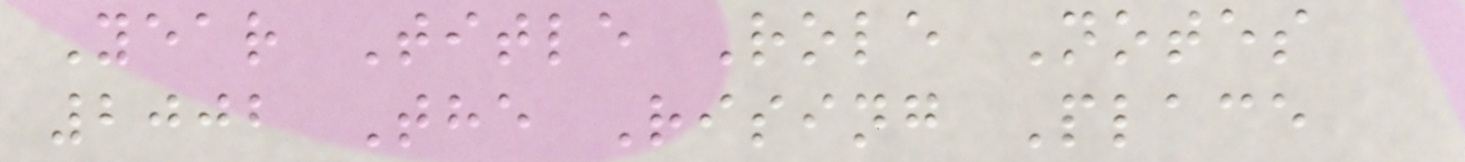Year Title Role Notes
2002 The Rising Place
